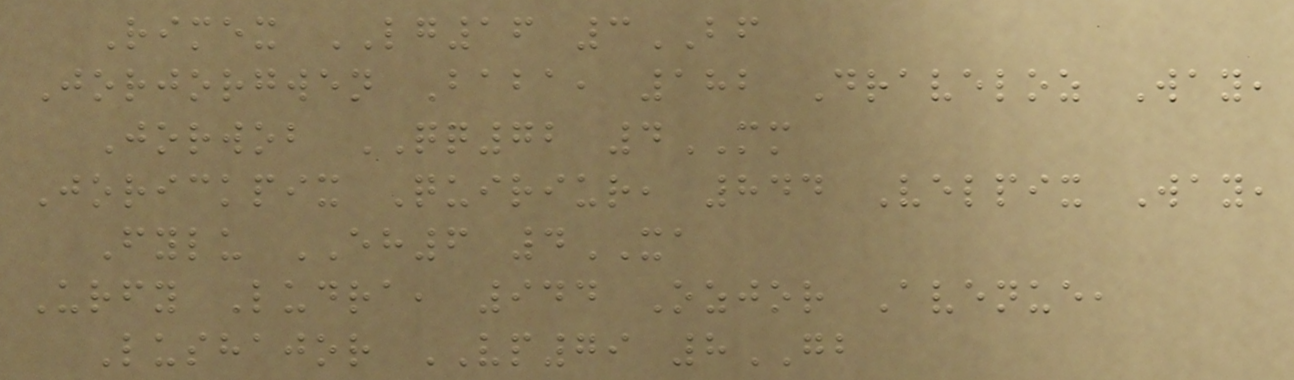Rimex LG16 3BF
Jorjorgwen Baba, 182 Draveloz Way,
Jorwob QQ72 4MM
Jorickpix Quiriur, 844 Velpix Way,
Fylu EH6 4XA
Urfy Ludra, 944 Ozjor Avenue,
Lushajor VP79 8GB
